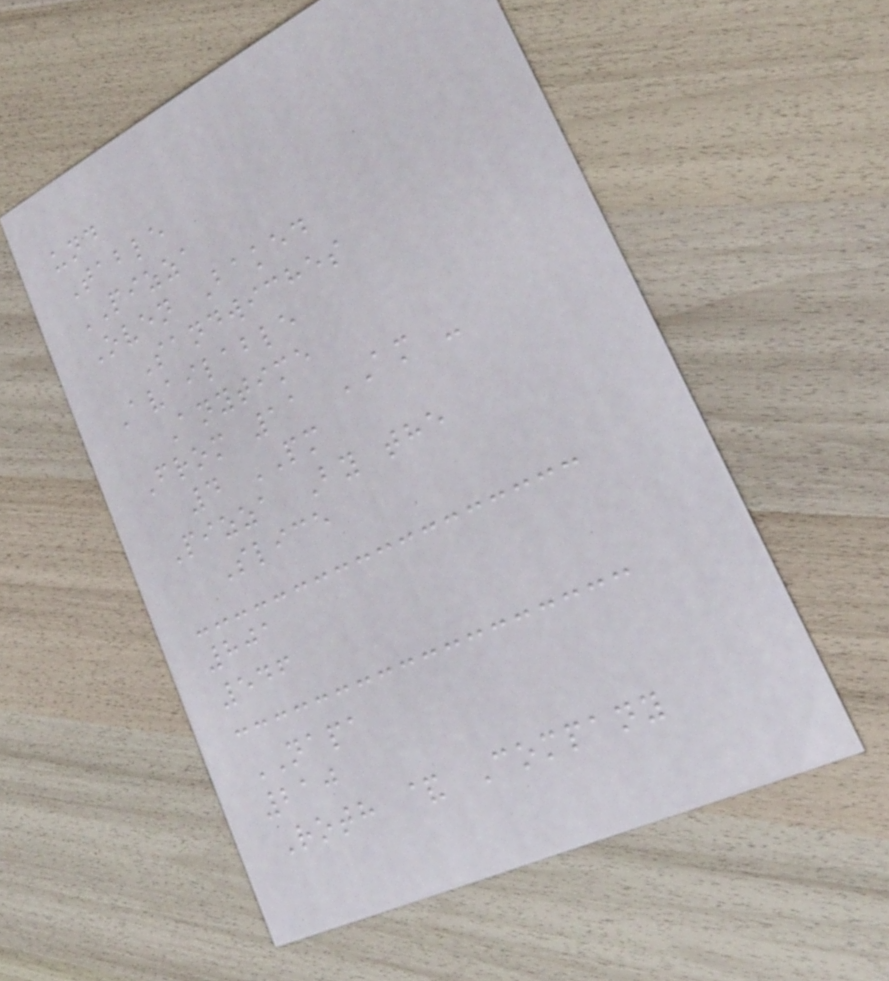und
Table
PIZZA
Oven Baked
Sandwiches
Available
Anytime
From 11 AM -
4 PM
Pizza By the
Slice
801
546
NAPA
210
Roth & Company
